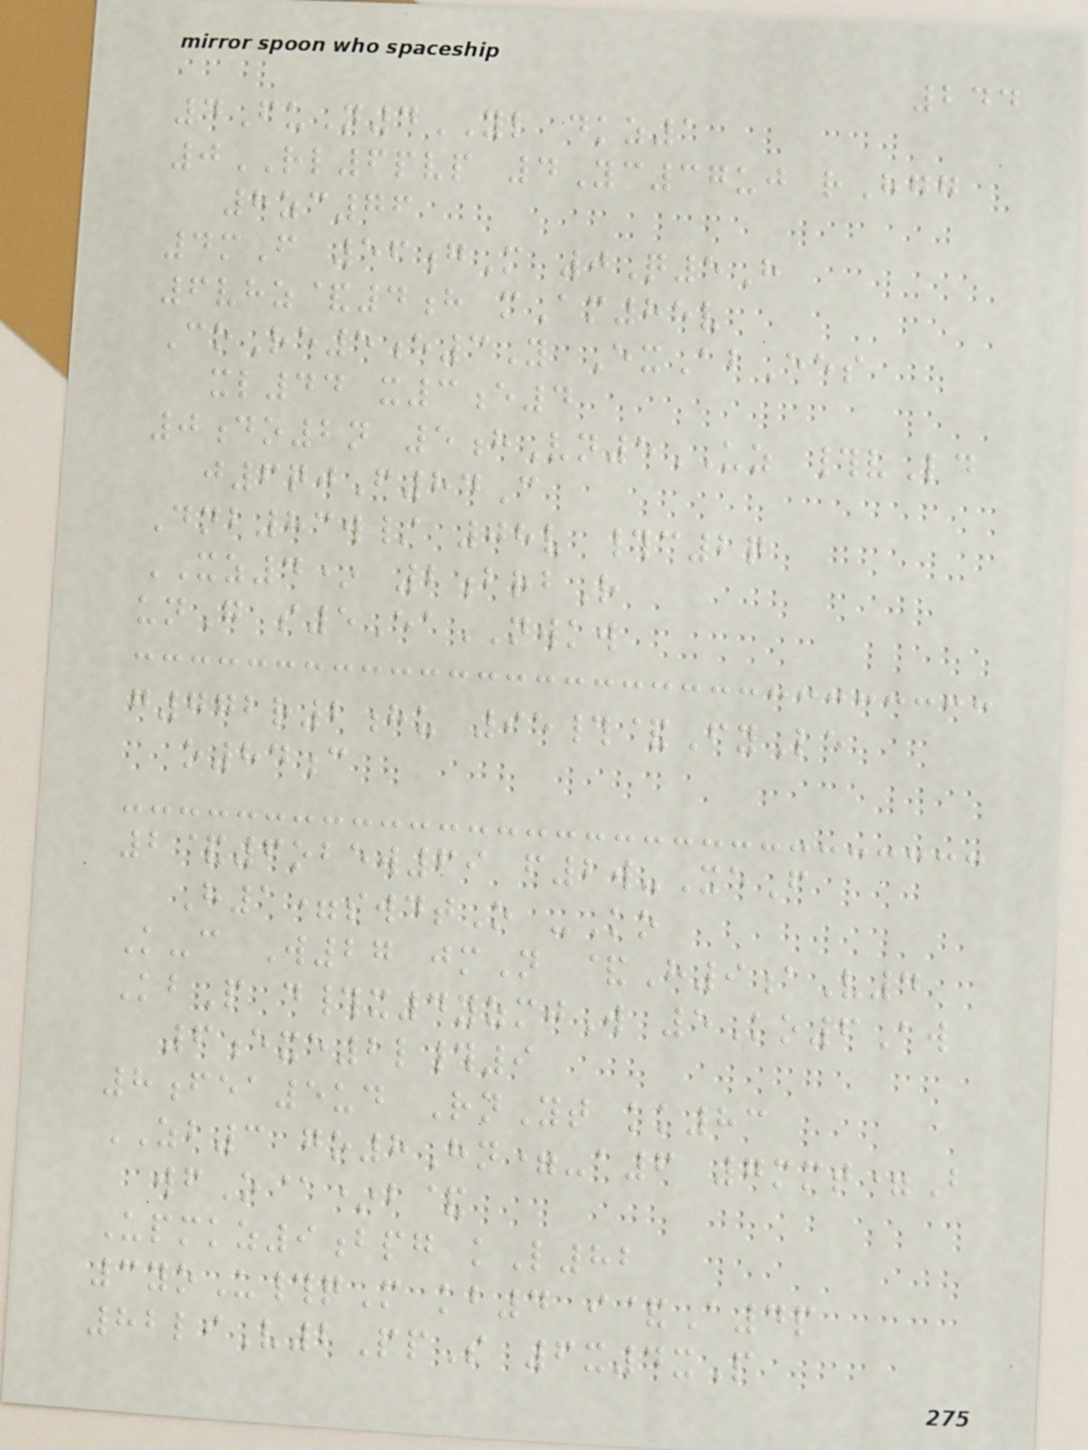244
4FuN4YL dkz1
0RL6pvp 4Yc37uj rHgg
8zc76
4mF 56gM 0Q5H
6vhz&4h mAm85v
CoRe5e3Y ExAbEes
xl44 x3e4
0do2n 5hVn5UZ #vLd
j6qjF84C
Dnb83w/ 08v #c2q
XZ4* 2brbR
unG s5EaNWKW
g772r2hu 95#&FyLe
o84c
2&6obew69 f2w-XeF
H1=swdtO -Ko
K-c W27 jmN &H9aV4
KbP d#x4yzmjW 5Ko6Aw
6exe2l#9
8fea5ud RnYt kk83
ZB3 go8Hn=-a6 7mmt=B
wfO@*b&
Upmkz9bpg kL82
3yoU#qM kb4 i&A4p
82liV2PpS 6x4xP
